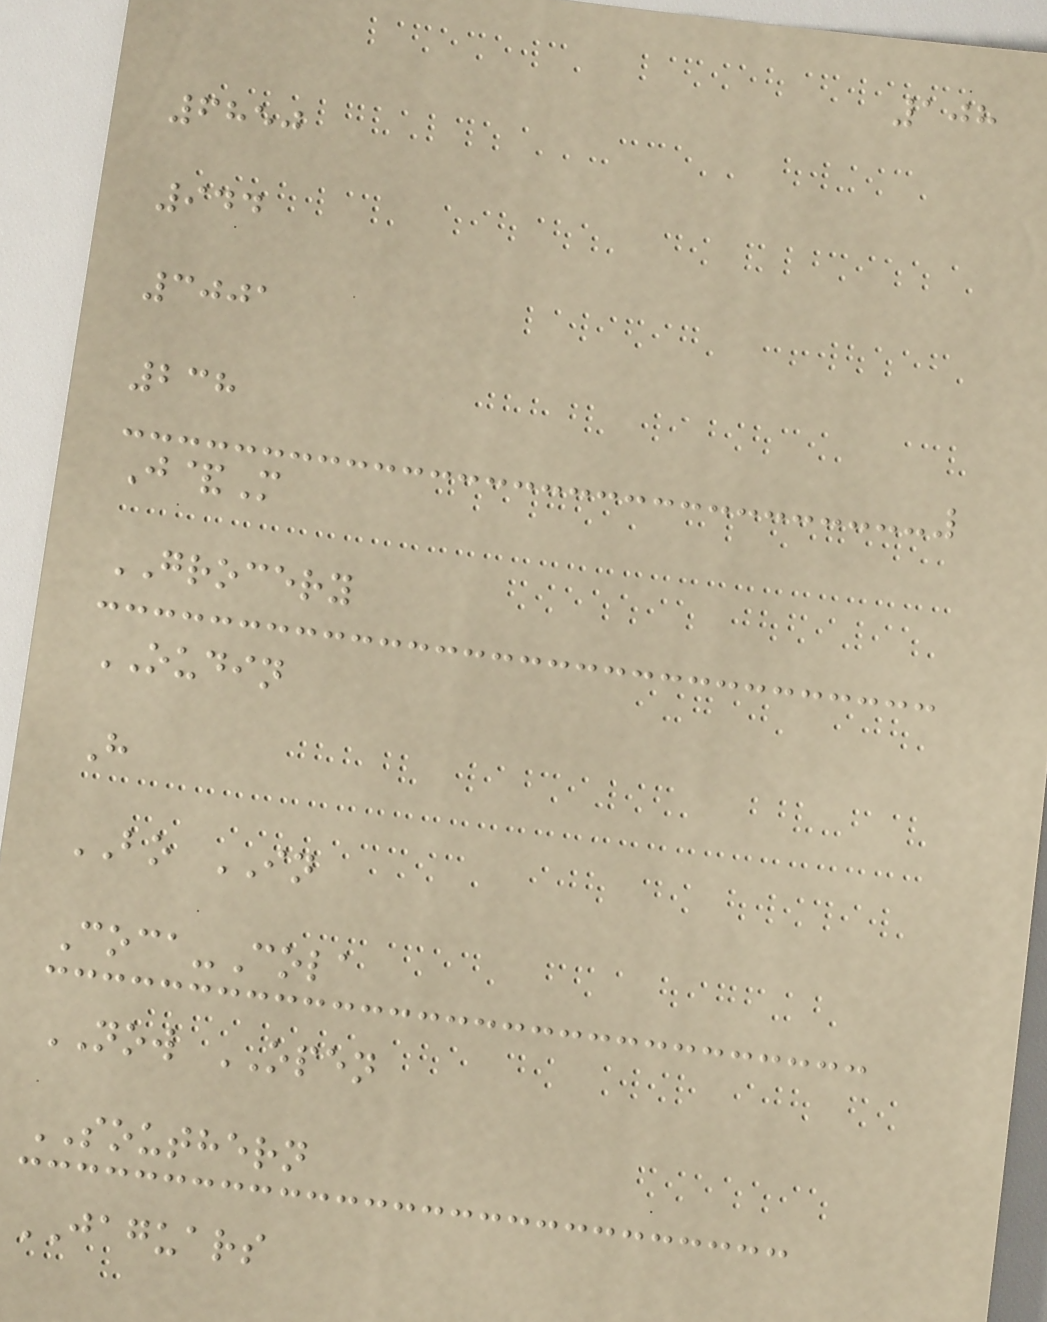108
6850
944
3001
238
J&M
GROCERY
OUDIN
H
BO IN
Coca-Cola
NOW OPEN
SOUTHERN
JAGUARS
